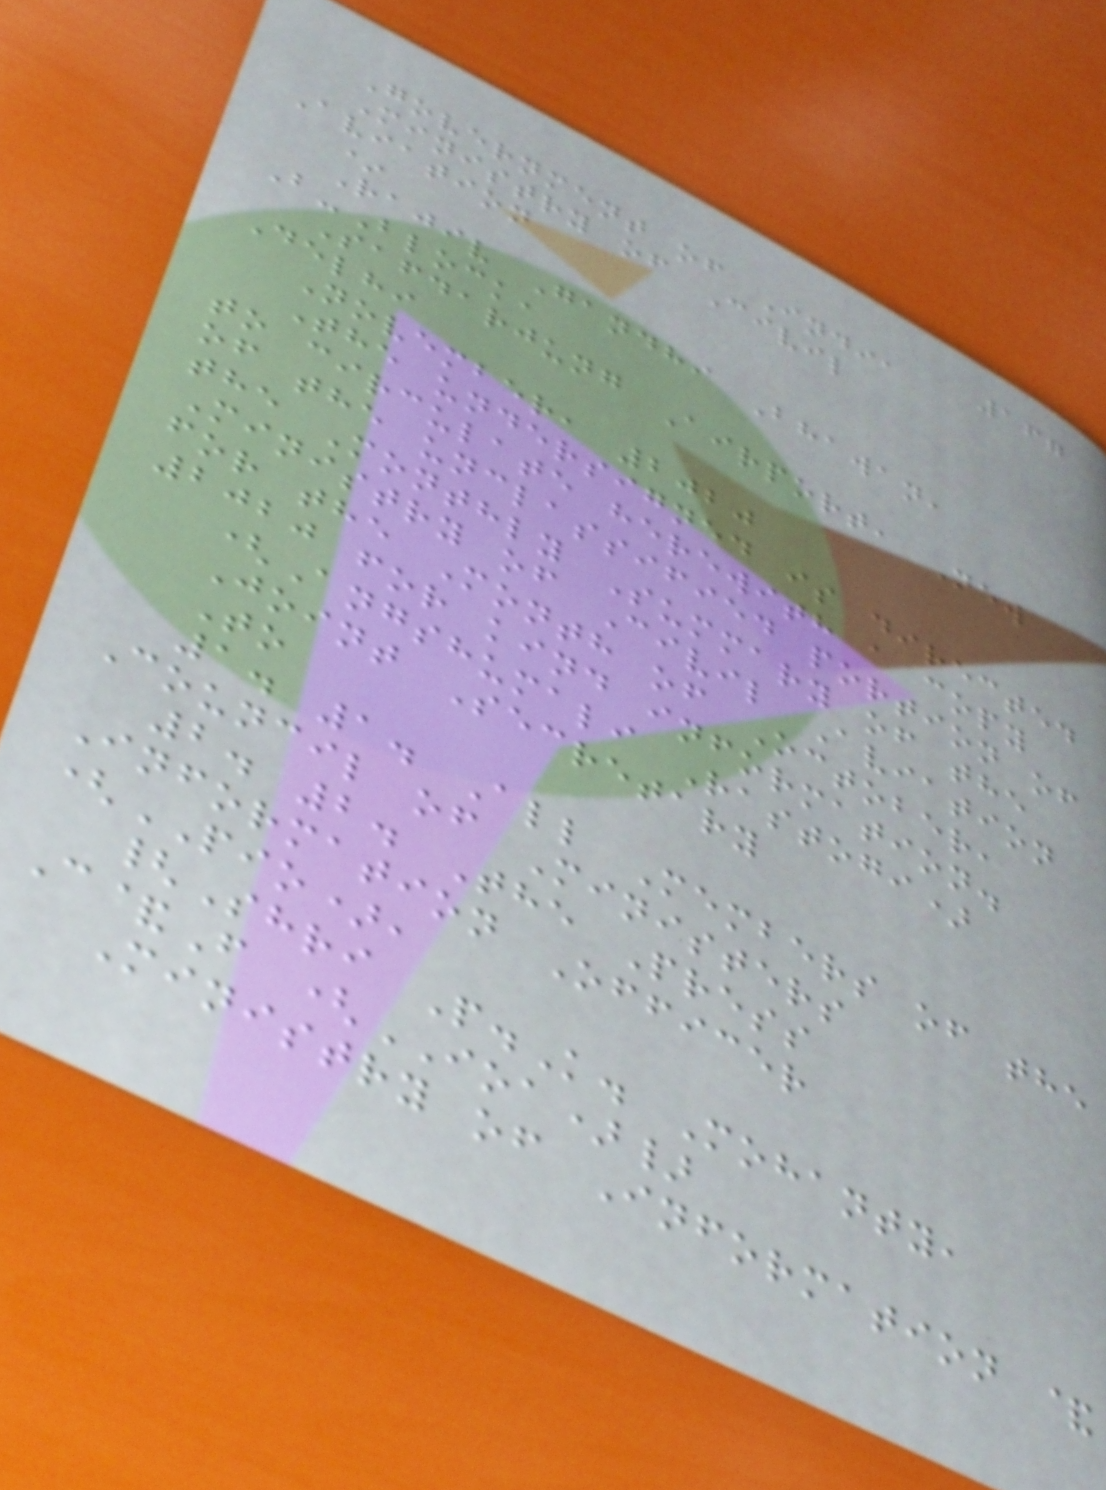167
Government of India
Ministry of Civil
Aviation
*
Rajiv Gandhi Bhawan,
B-Block,
Safdarjung Airport, New
Delhi
November, 2020
The undersigned is directed
to circulate herewith a copy
of the unclassified portion of
the Monthly Summary of the
Ministry of Civil Aviation
for the Month of October,
2020 for kind information.
(Angshumali Rastogi)
Joint Secretary
To
1. 1. All Members of the
Council of Ministers
2. 2. The Press
Information Officer
(PIO),
{Shri P.K. Mohanty,
C&F (IOA)}
Ministry of Information &
